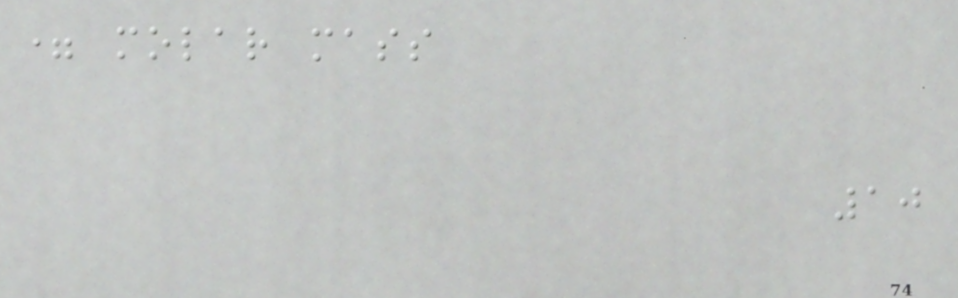= molar mass
10
